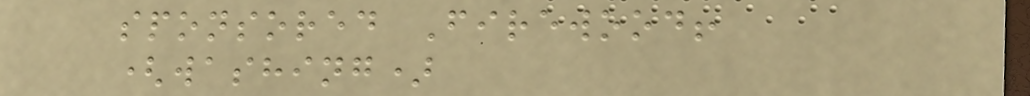sponsored Firewood!
(washing)
